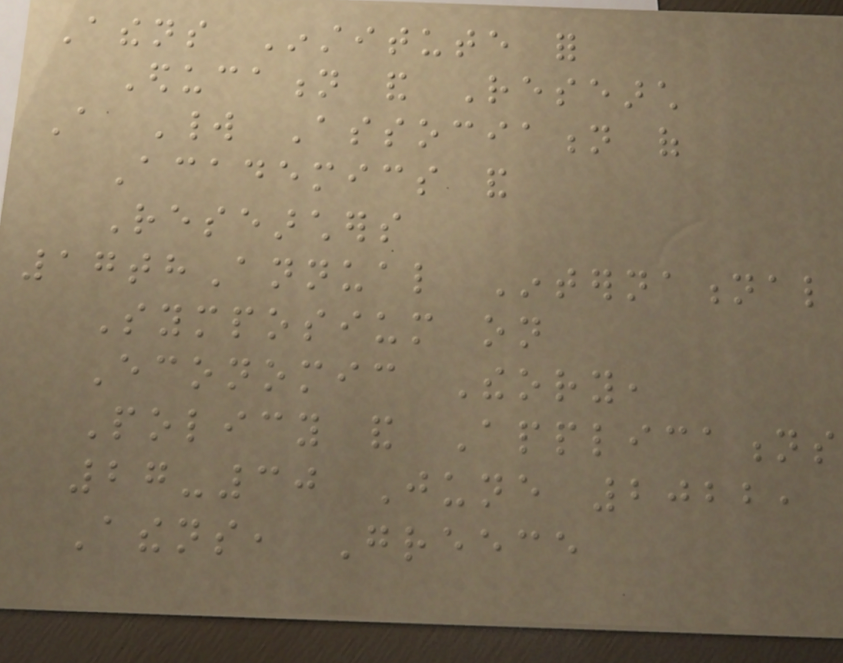Athens Institute for
Education and Research
A World Association of
Academics and
Researchers
17thAnnual International
Symposium on
Economic Theory,
Policy and Applications
27-30 June 2022,
Athens, Greece
